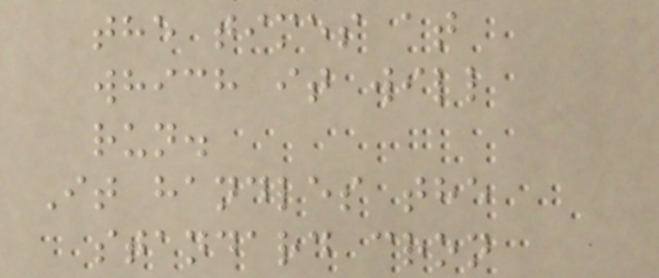the times at
which it will
run.
It handles the
standard cron
